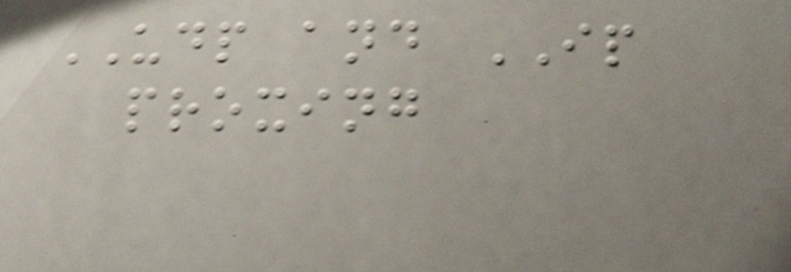UDP and IP
proxing
